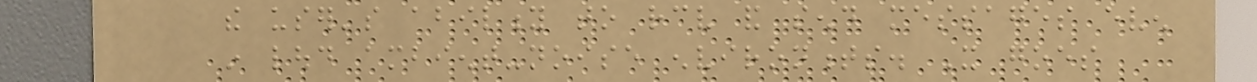the user's ability to receive and send messages even
in loud ambient-noise environments. It goes
